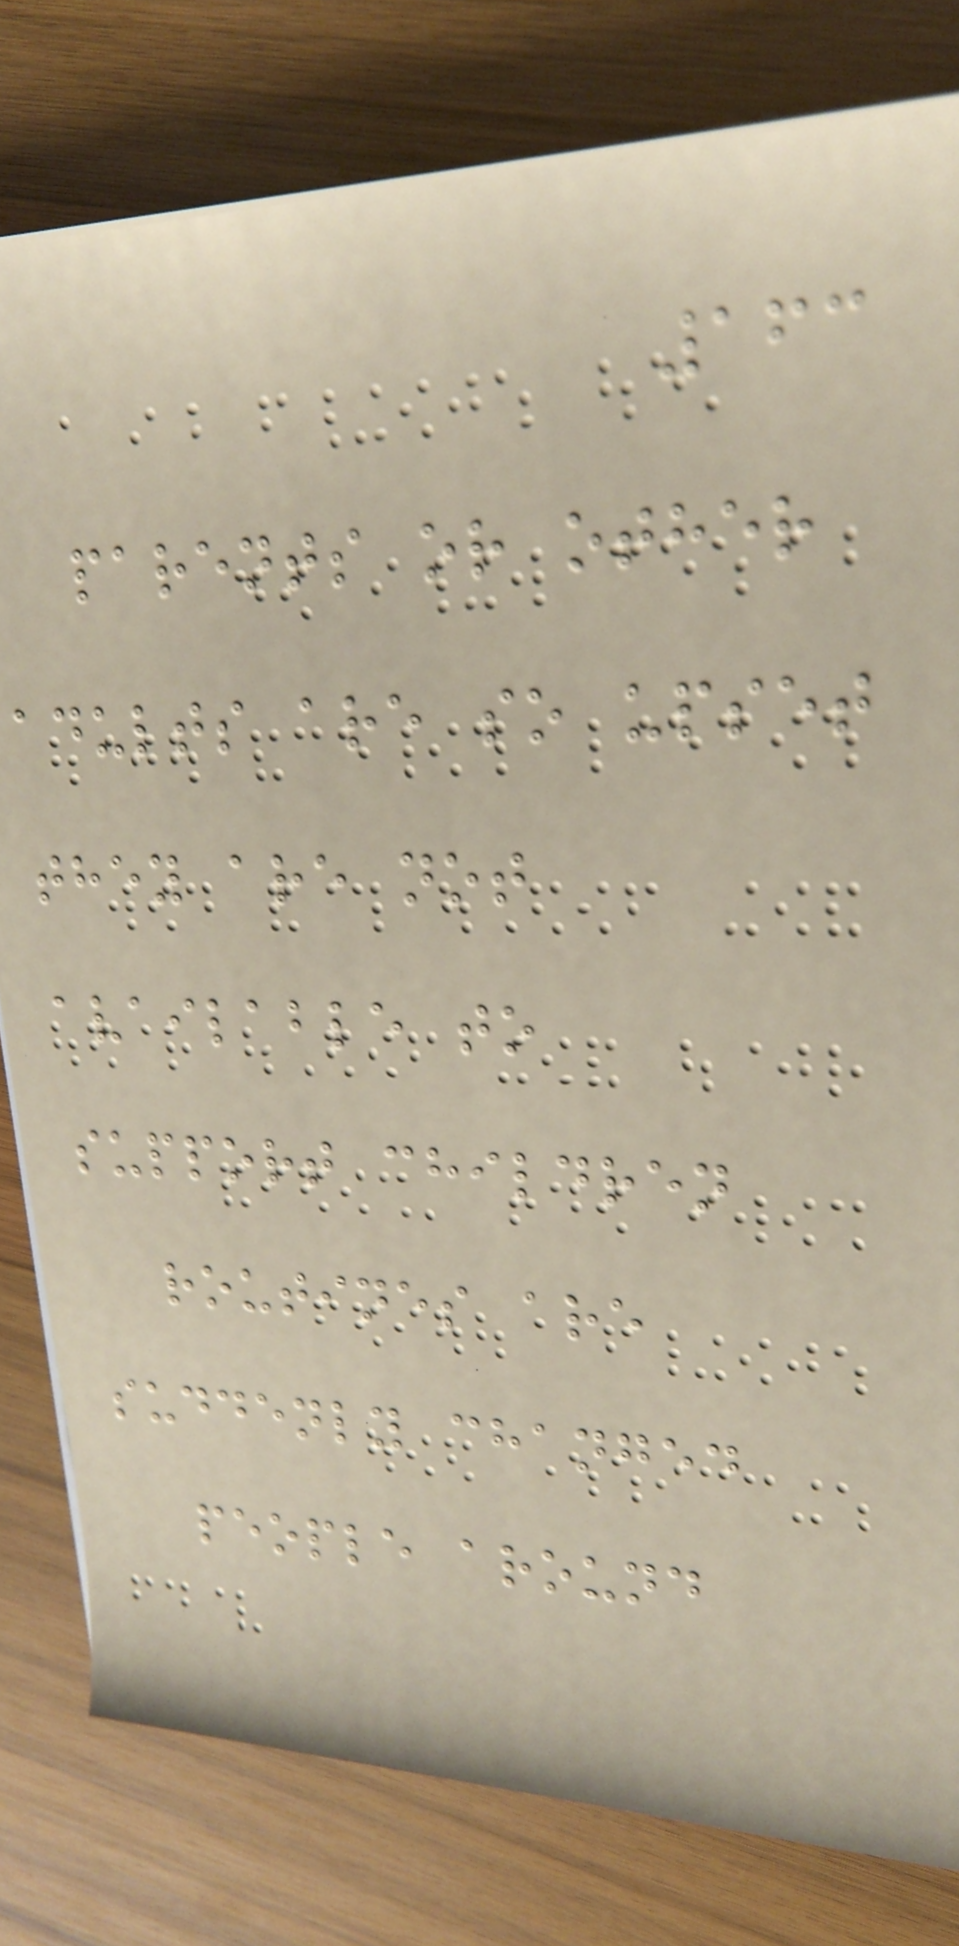163
parents or other
adults are so upset
they are not
available to
support children
routines are
suddenly changed
people around
